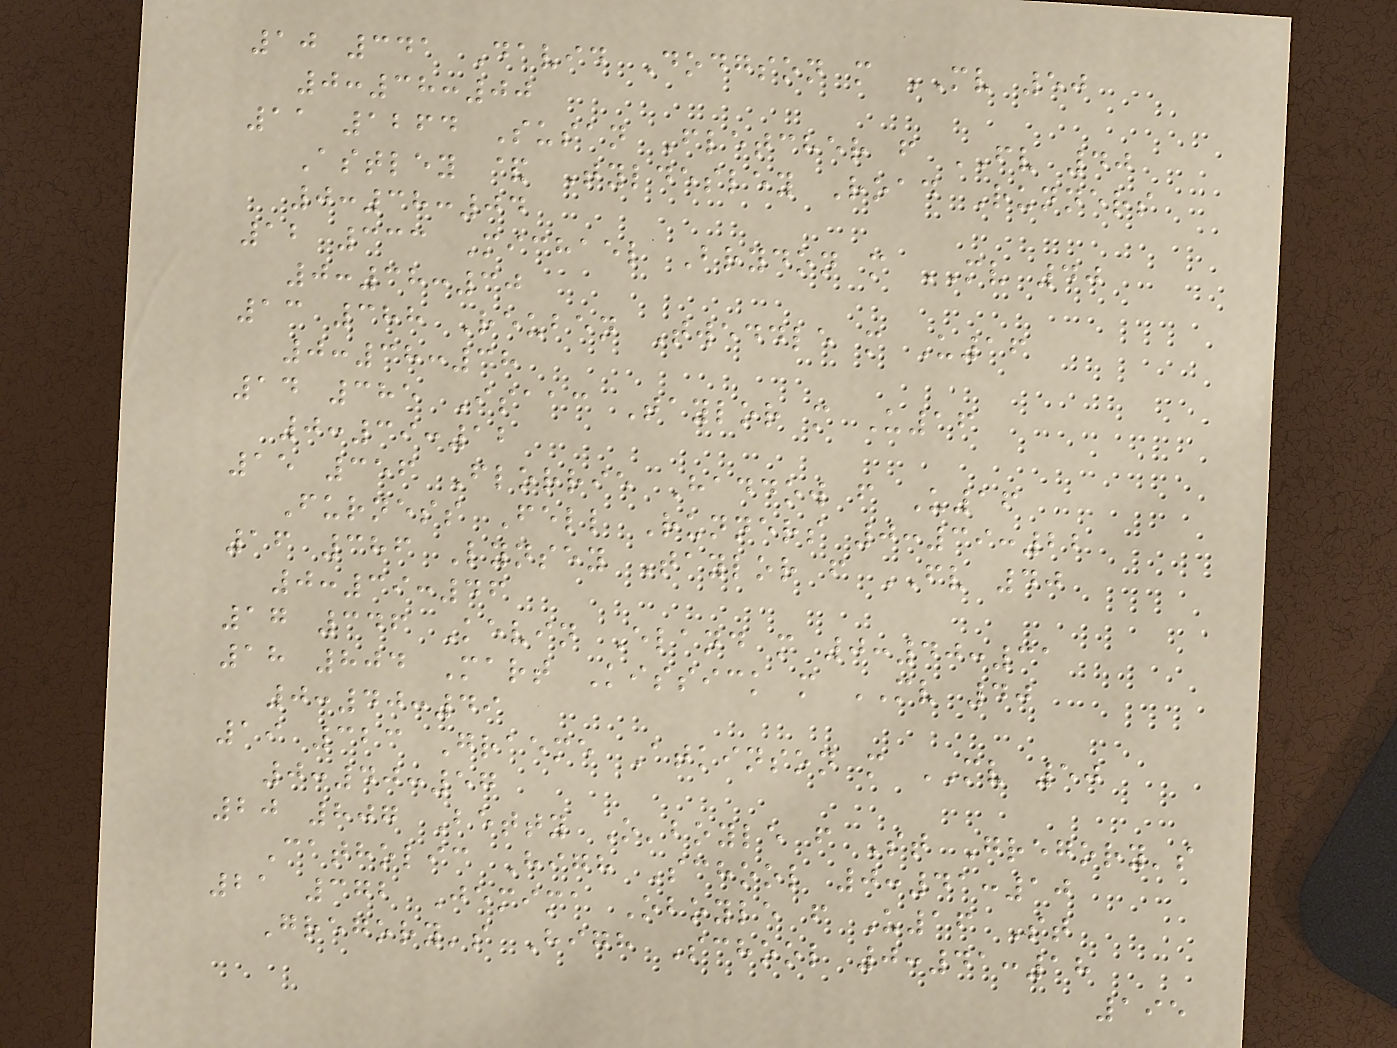10 341 David Dodgson m MV 50
0:38:00
11 1264 Susan Fletcher f FV 40
Astley & Tyldesley Road Runners
0:38:04
12 333 Michael Brydon m MV 40
0:38:30
13 388 Reuben Tweddle m U16
0:38:38
14 385 Isaac Taylor m U16
0:39:12
15 356 Florrie Haddow f U16
Furness Fell Runners 0:39:22
16 386 Lynsey Taylor f FV 40
0:39:46
17 346 Kevin Eland m 0:40:31
18 804 Mart Kissick m MV 40
0:40:49
19 323 Graeme Atkinson m MV 50
0:40:57
20 807 Betty O'boyle f St Gregory's
Catholic High School 0:41:10
21 372 Jemima Oboyle f U16 St
Gregory's High School 0:41:18
195
